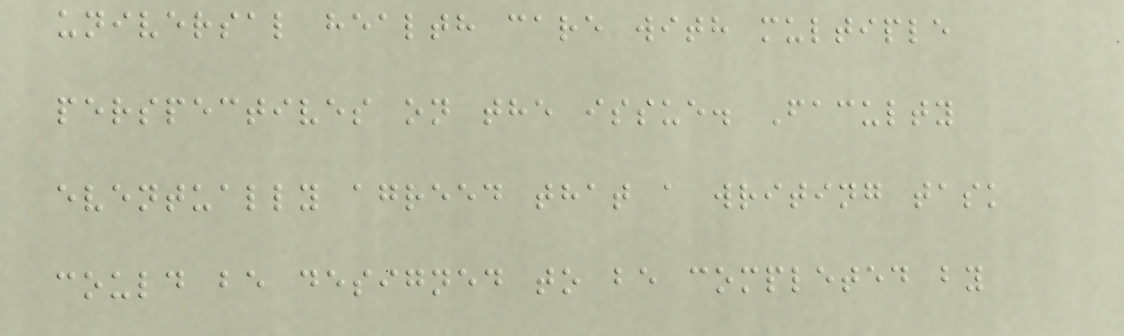universal health care with multiple
perspectives on the issue. Faculty
eventually agreed that a writing task
could be designed to be completed by
